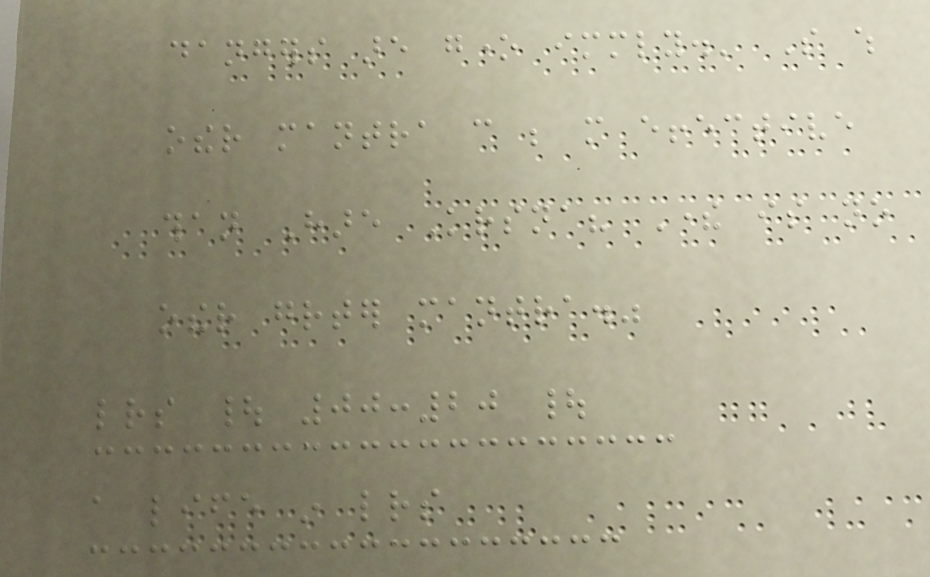dangers are gone immediately.' So which
other mantra can be more effective
than Hare Krsna? There is no
other greater mantra."
letters | 00:20 |
a life in letters
